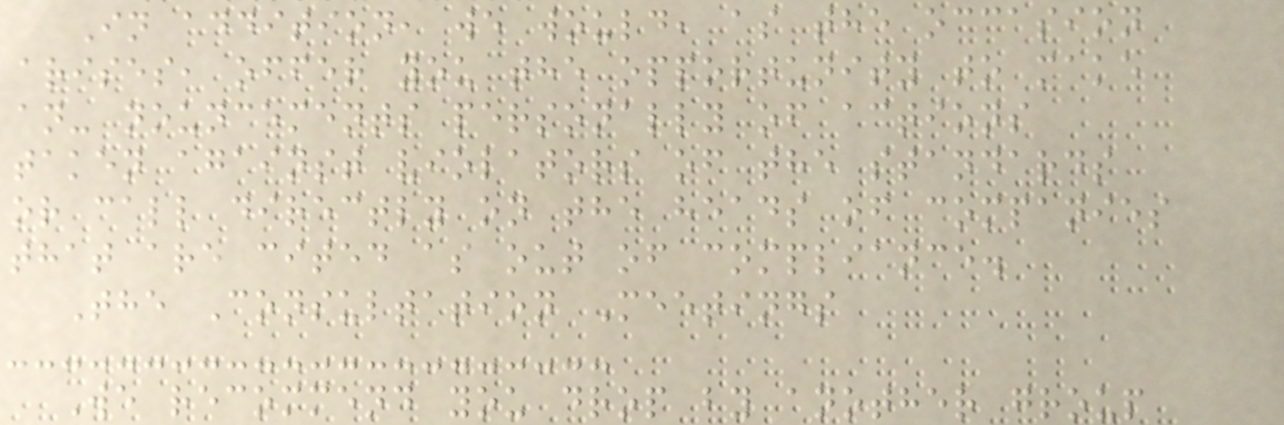In addition, we would, as the occasion
arises, offer you the opportunity to make
an- nouncements personally of actions
taken against violators of the standards
or call directly on the heads of companies
that are cited as out of compliance.
The Consultation Meetings
We recommend you drop by another group
